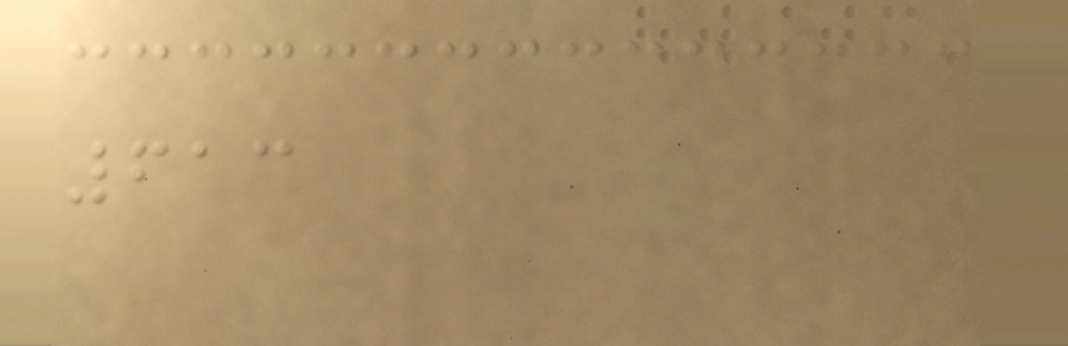613
